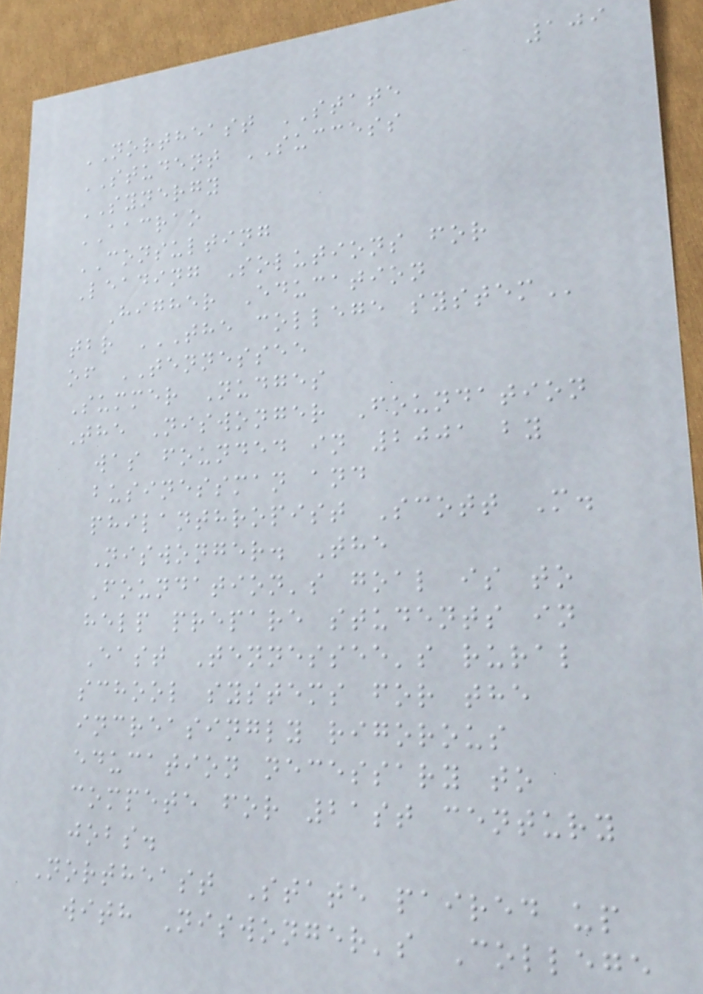109
NORTHEAST STATE
STUDENT SUCCESS
SYNERGY
AACRAO
CONSULTING
Leading Solutions for
Higher Education
tbr THE COLLEGE SYSTEM
of TENNESSEE
Summer Nudges
The Niswonger Foundation
was founded in 2001 by
businessman and
philanthropist Scott M.
Niswonger. The
Foundation's goal is to
help prepare students in
East Tennessee's rural
school systems for the
increasingly rigorous
education necessary to
compete for 21st century
jobs.
Northeast State paired up
with Niswonger's College
